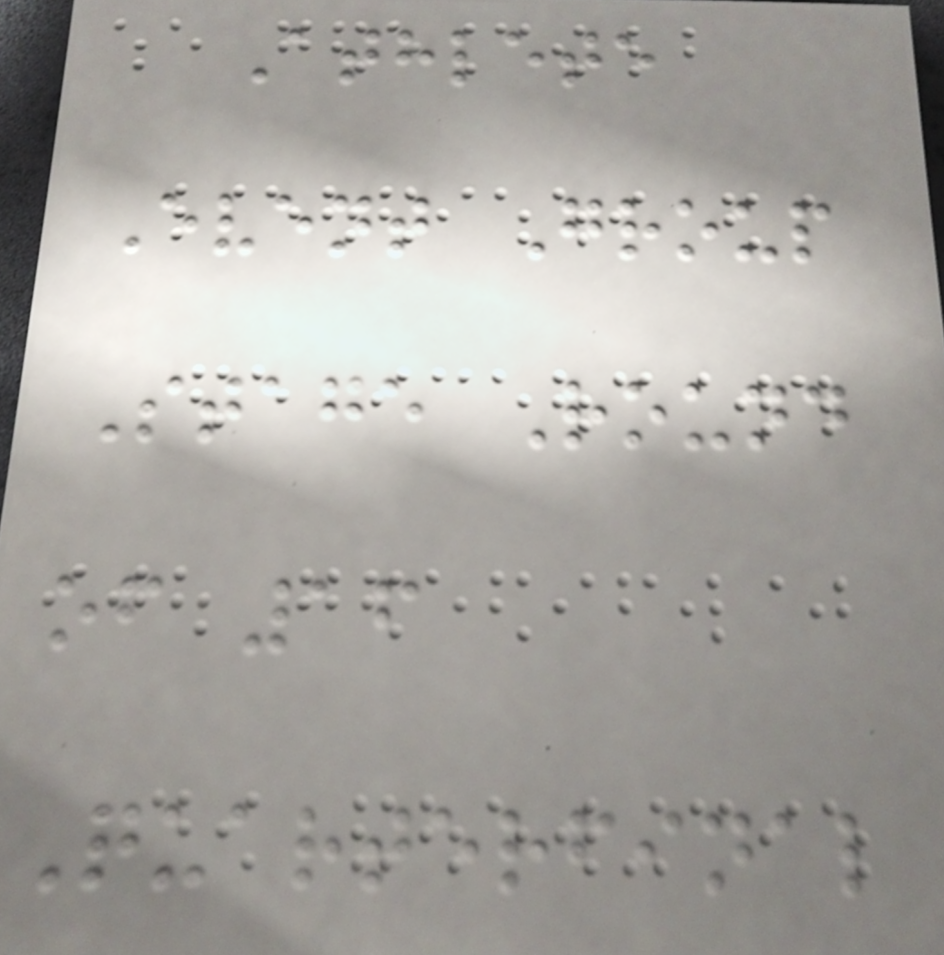Athlete
Event Group
Stage Round
of 16
Quarterfinal
